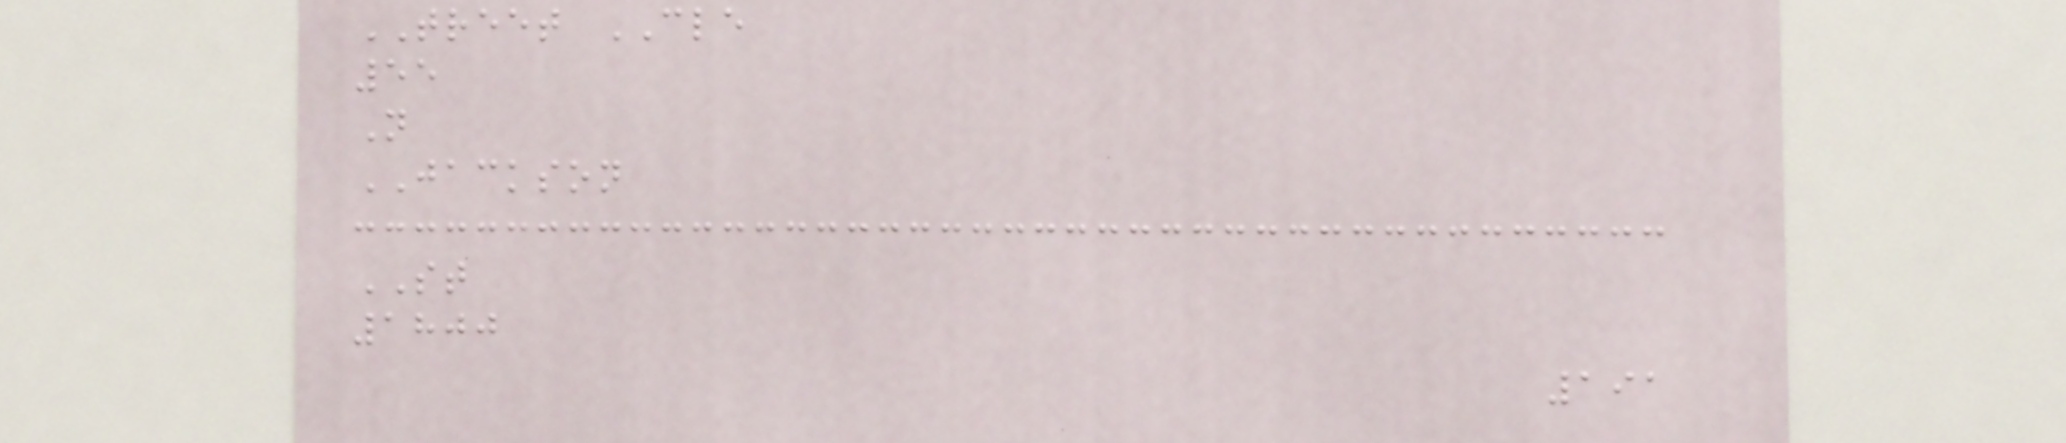TREET CLE
55
N
JACKSON
ST
1800
191
